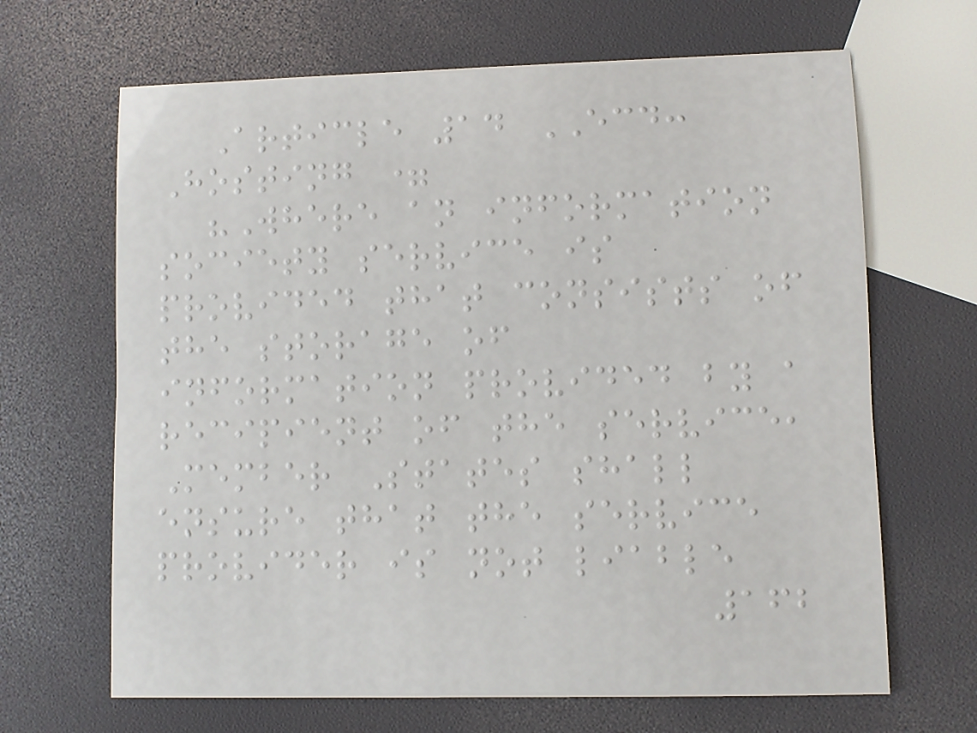Article 14 ECD:
Hosting =
"Where an information
society service is
provided that consists of
the storage of
information provided by a
recipient of the service,
Member States shall
ensure that the service
provider is not liable
162
